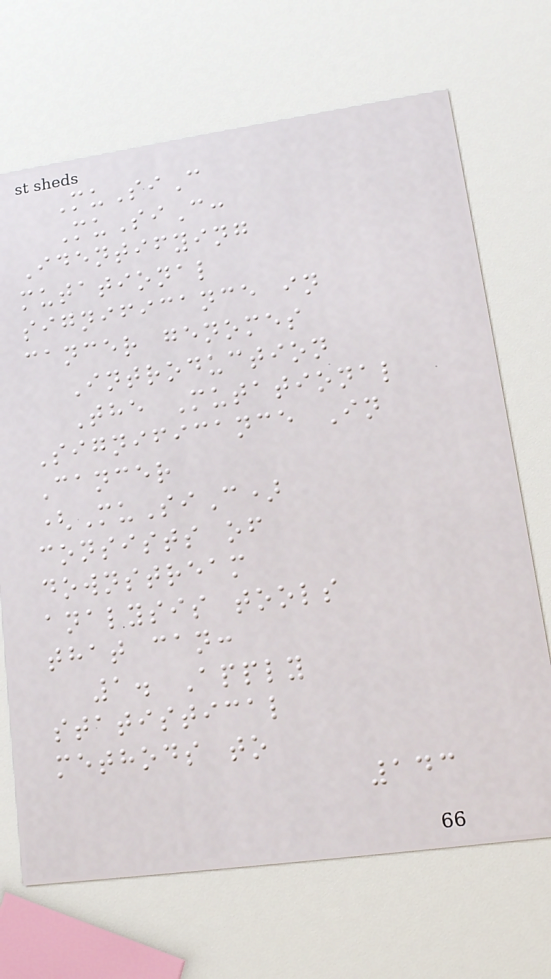MuSiC
MuSiC:
Identifying
mutational
significance in
cancer genomes
Introduction
The Mutational
Significance In
Cancer
(MuSiC)
consists of
downstream
analysis tools
that can:
1. Apply
statistical
methods to
143
